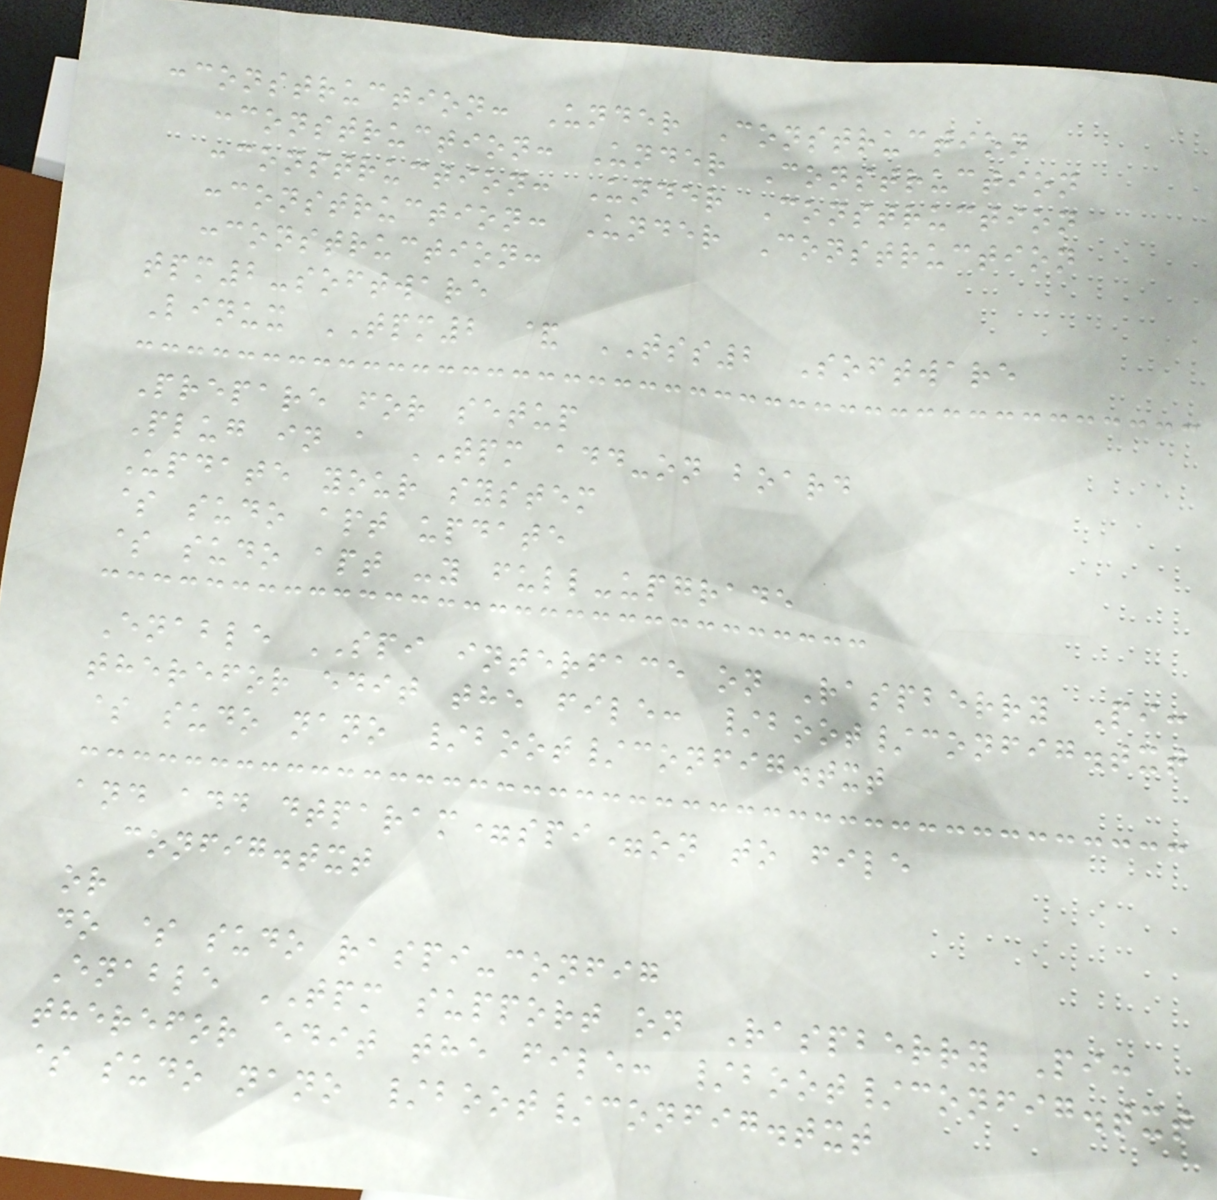:construction: Under Construction
:construction: Under Construction
:construction: Under Construction
:construction: Under Construction
:construction:
tpm2-software
Linux TPM2 & TSS2 Software
Prepare for setup
Plug in a TPM add-on board
Update your system
$ sudo apt update
$ sudo apt -y full-upgrade
Enable SPI interface on Raspberry Pi:
therefor edit the file: /boot/config.txt
$ sudo nano /boot/config.txt
and add dtparam=spi=on to file
config.txt
or
do $ sudo raspi-config
Enable TPM support on Raspberry Pi:
therefor edit the file: /boot/config.txt
$ sudo nano /boot/config.txt
